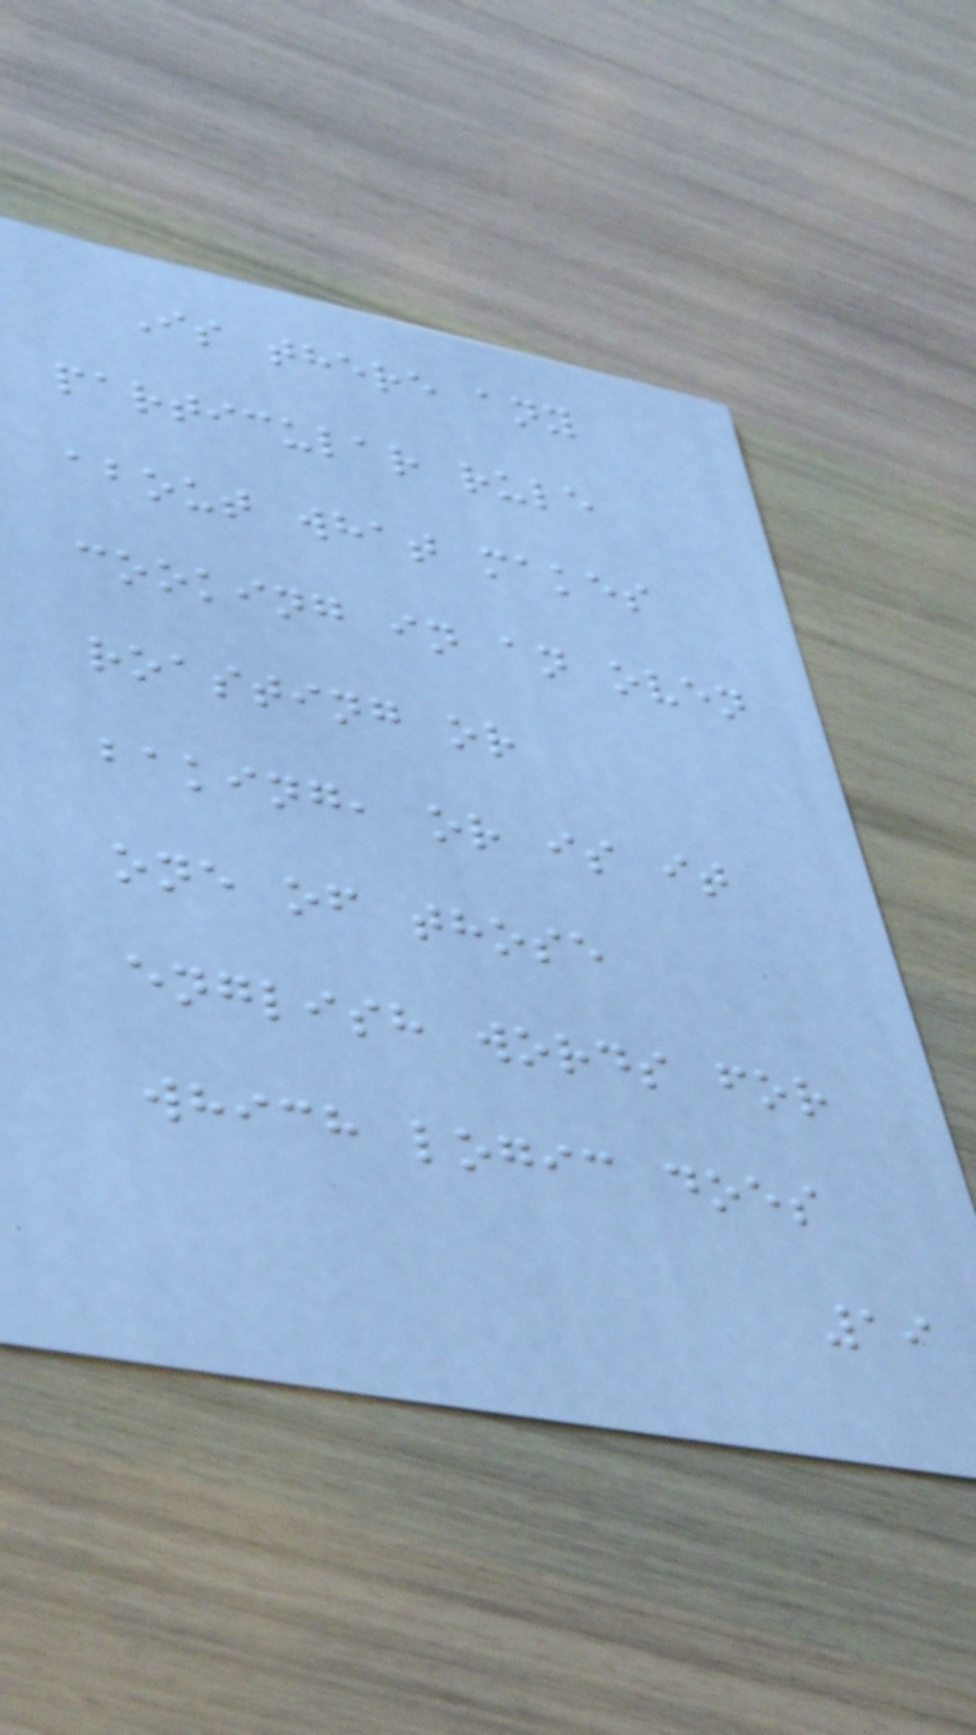Is there any
particular rule
about what makes
cooking in an oven
roasting or
baking, or is it
one of those
english words for
which logic does
19
